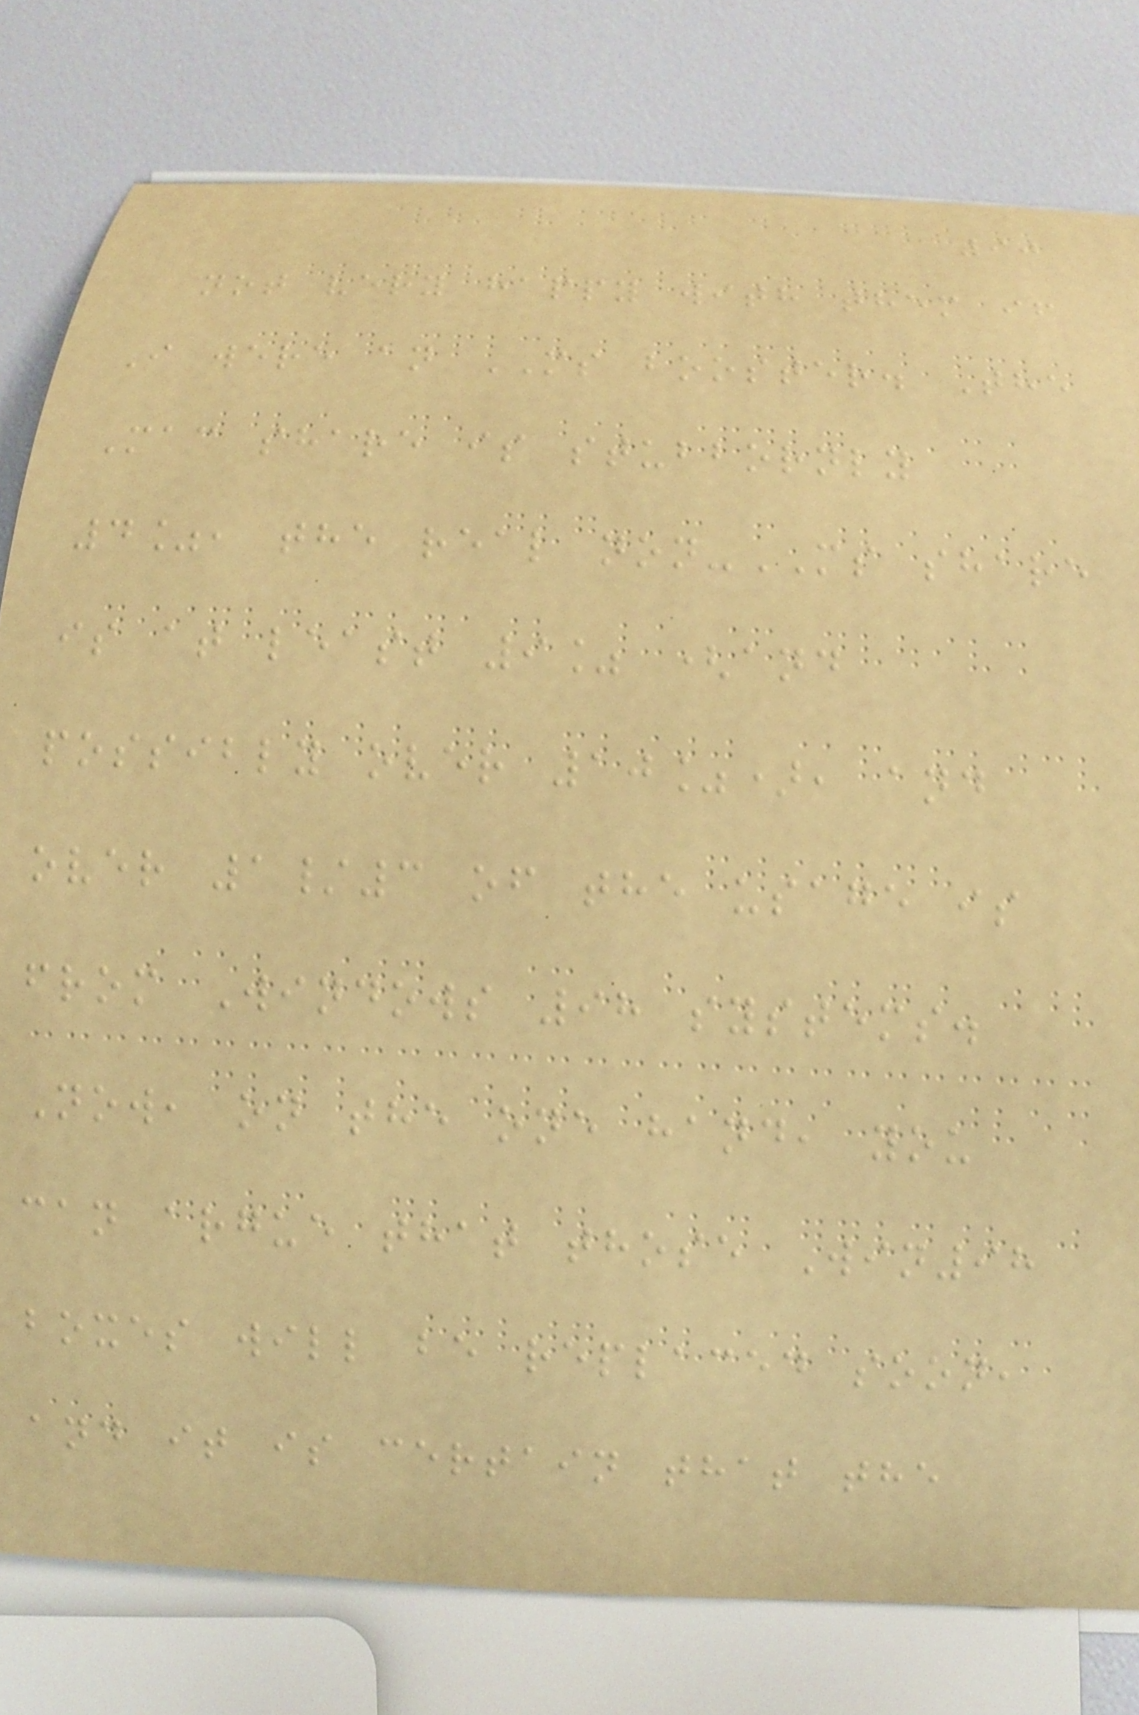90
not very happy with them if
I were an MS booster. The
Mac share is stubbornly
4%, the real non-MS share
is at least 9% (and
possibly over 10%), and
over 1/3 of the usage is
from Windows 98 systems.
Now, on the one hand, you
can argue that those Win98
boxes will be replaced soon,
and it is certain that the
